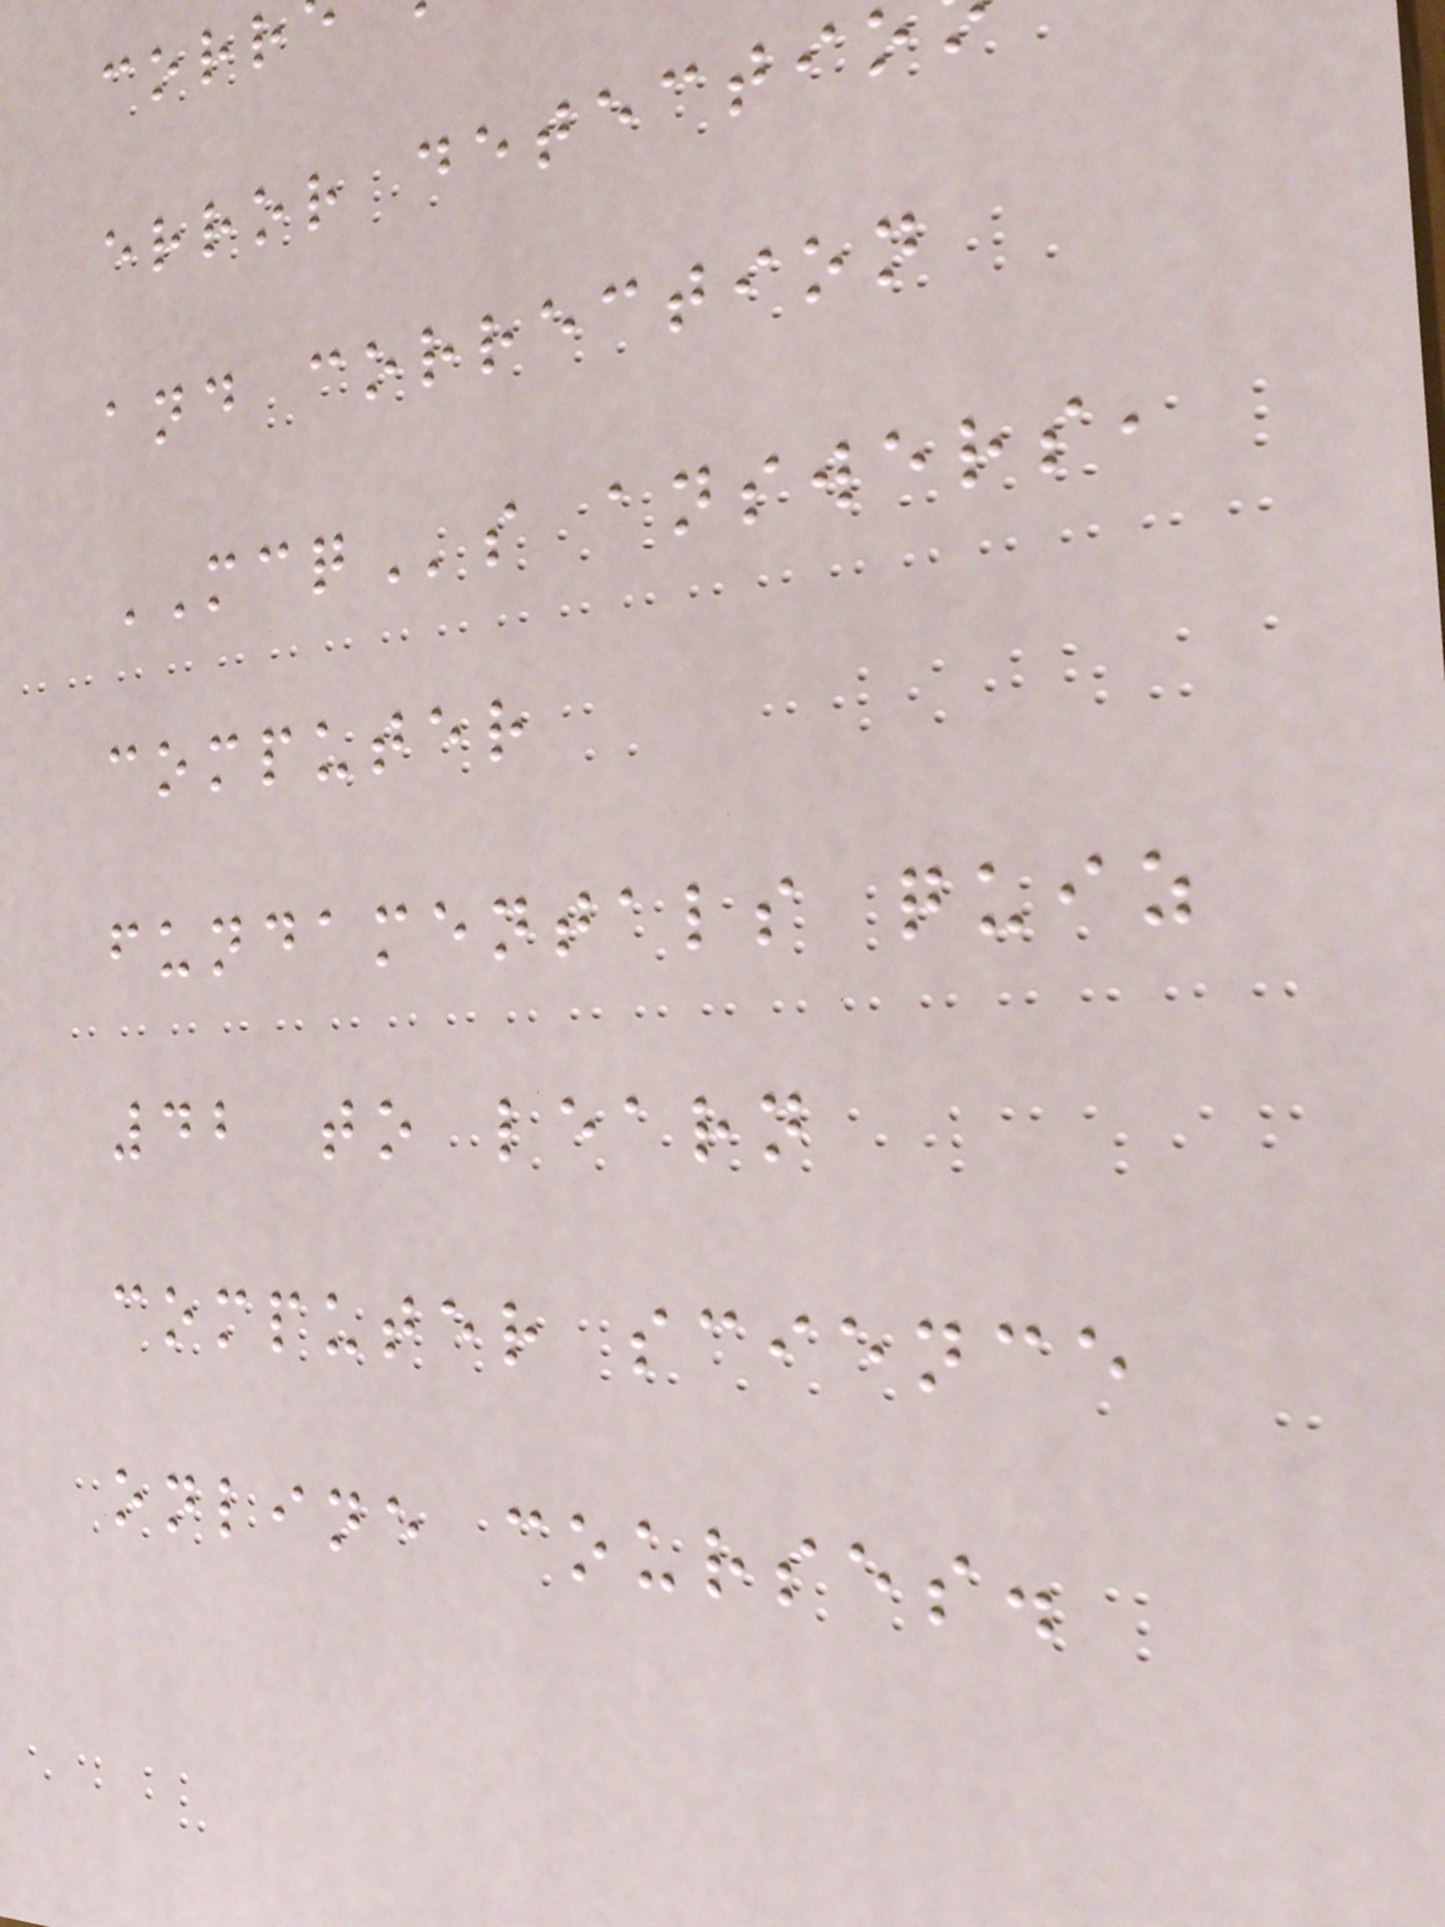corr
error detectio
and correction
MCQs answers,
computer
fundamentals quiz
42 to learn
computer science
online courses.
